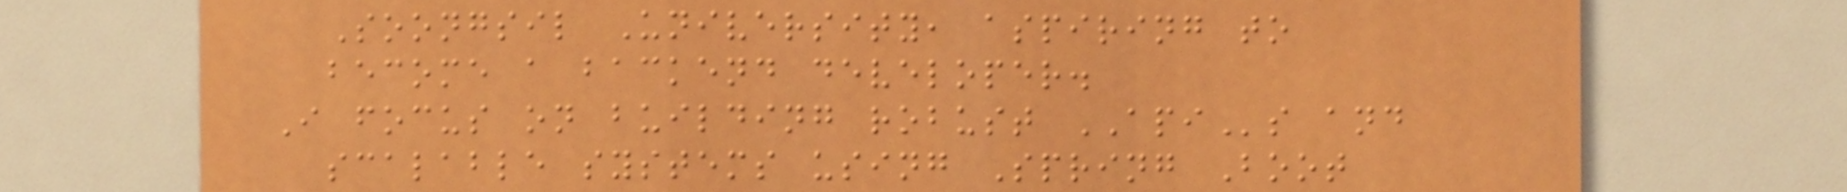Soongsil University, aspiring to
become a backend developer.
I focus on building robust APIs and
scalable systems using Spring Boot
